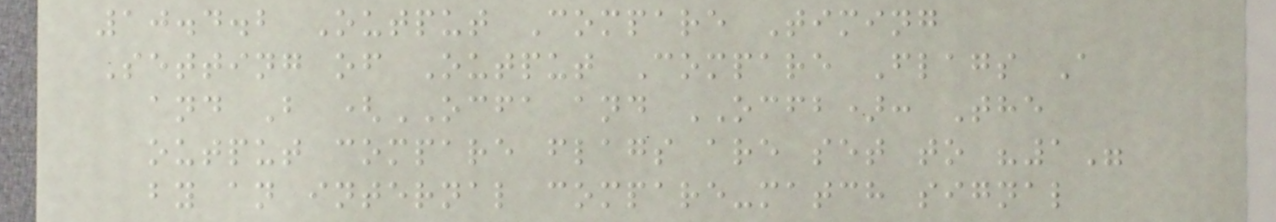10.4.2 Output Compare Timing
Setting of Output Compare Flags A
and B (OCFA and OCFB): The
output compare flags are set to "1"
by an internal compare-match signal
